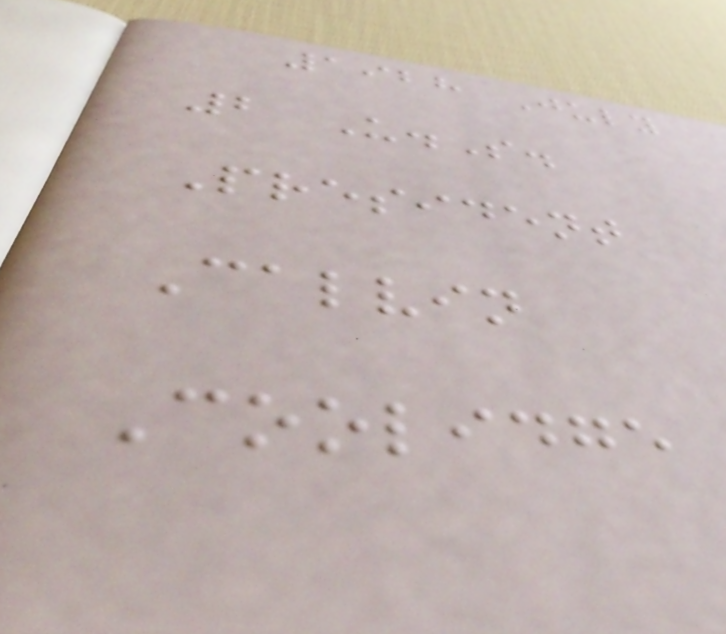1928 July
2 U.S.
President
Calvin
Coolidge
